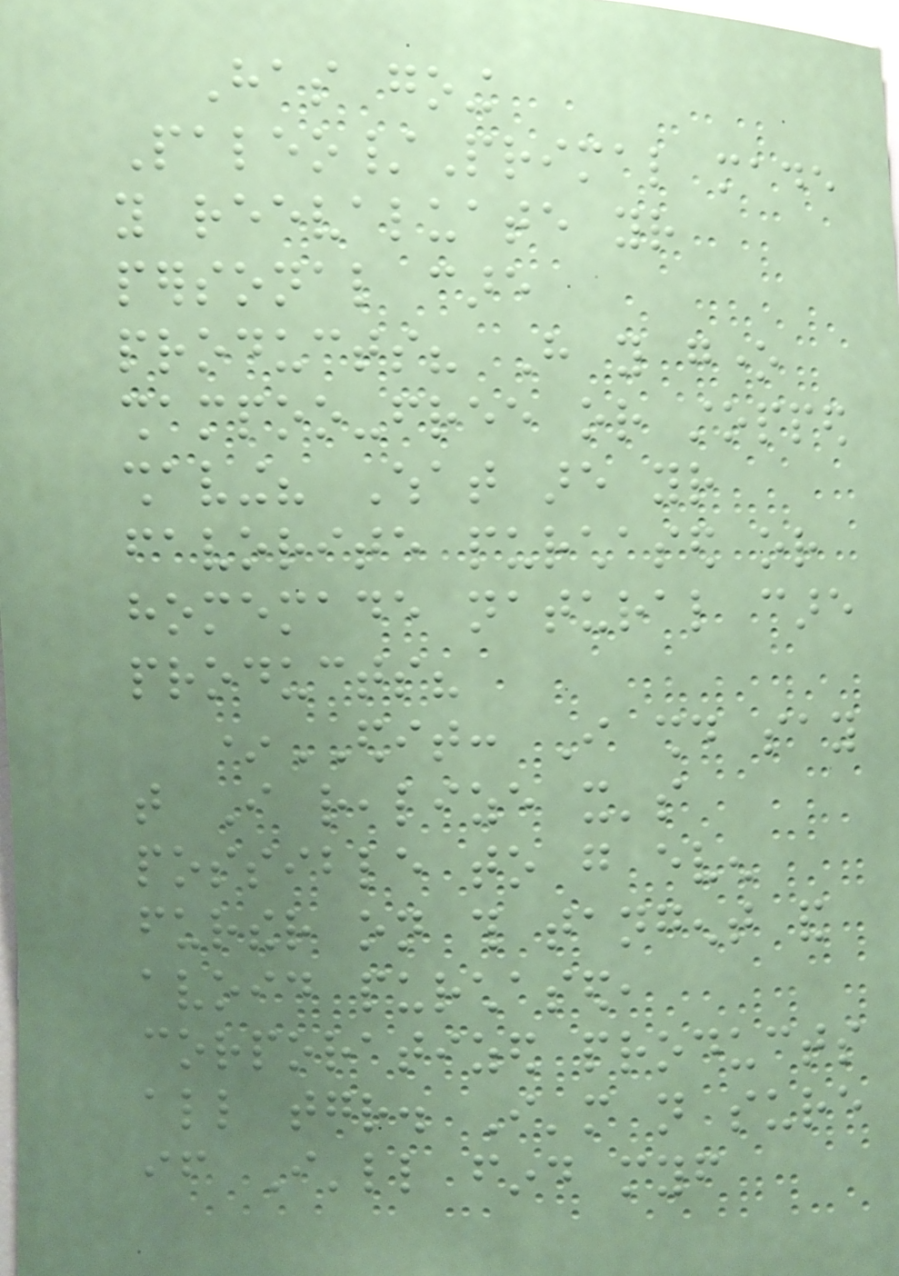Has going
Paleo/Primal made
you reevaluate your
personal care
products? Have you gone
shampoo-free or stopped
shaving? What are your
favorite purchased or
homemade natural care
products?
*EDIT: I should say
that I realize it's
possible to go even
further on this tangent and
avoid purchased,
corporatized products
all together. I'm not sure
if I'll find myself
